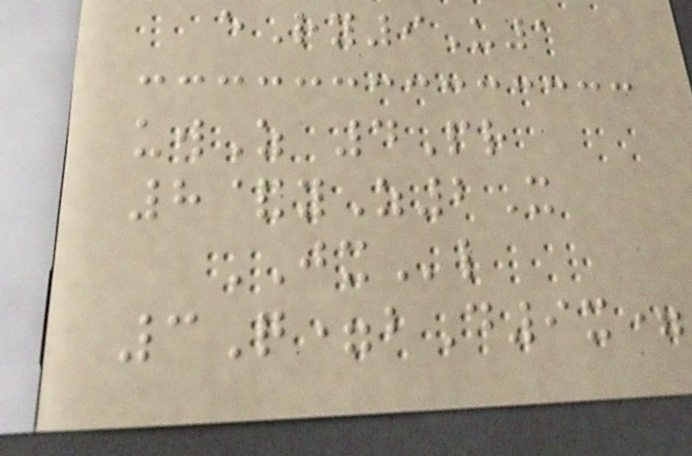eRy9U1
uwZ 4Pr
8&yZ2X
JXl
3Q=bD9x=
